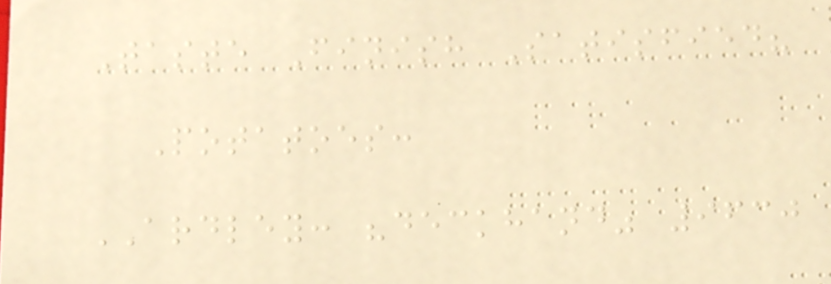Taste Finish Satisfied?
Potatoes:
ARDLEY: "deckhand" 9630
